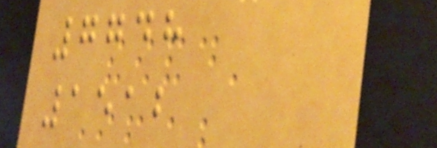7748
1512
